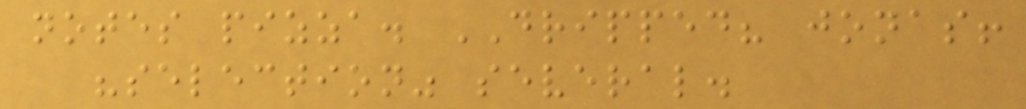notes pizza. DRIPPED? jonas!
"selection" several.
